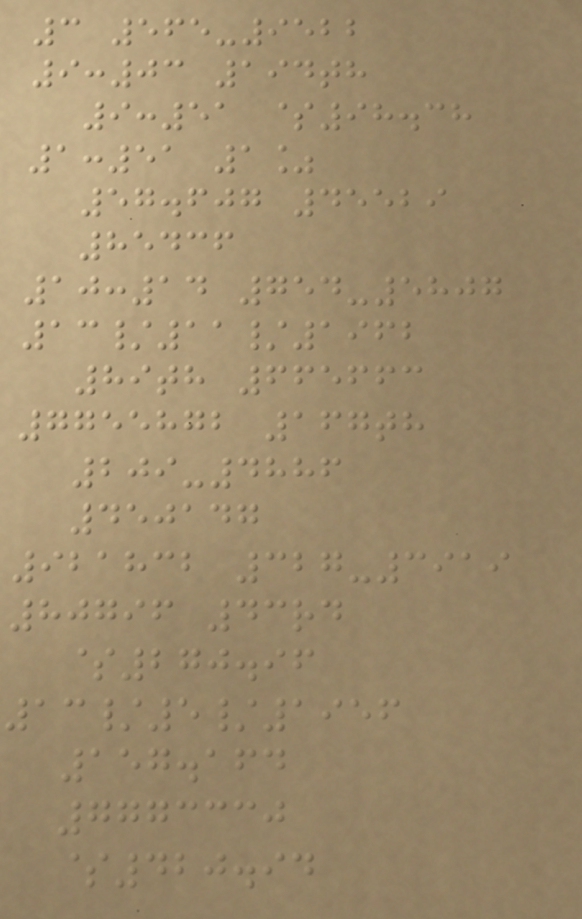3 565-9522
9:03 194th
9:51 $98.38
1:51 1%
57.607 45529
85436
10:14 754-5807
13/11/1962
89th 665663
7755872 167th
209-4886
450147
921832 327-3919
80796 43rd
$270.96
13/5/1956
157.164
7773330
$420.94
